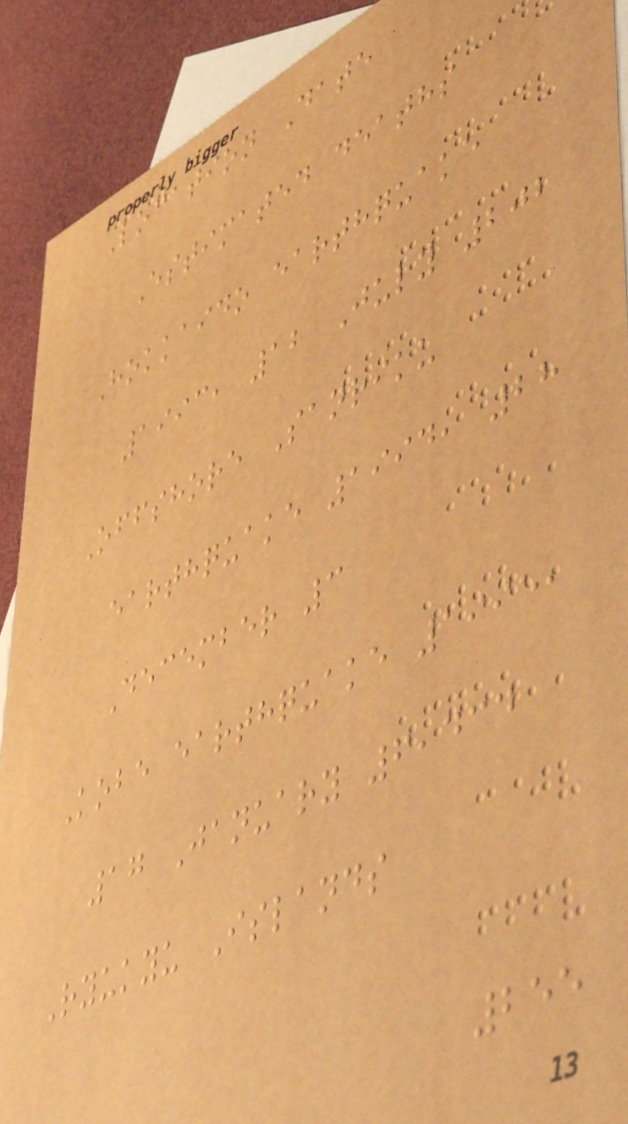Location Date
Estimated deaths
Hokkaido earthquake
1993, 12 July 202
Offshore Sanriku
earthquake 1994, 28
December 3
Kobe earthquake 1995,
17 January 6,434
Ryukyu Islands
255
